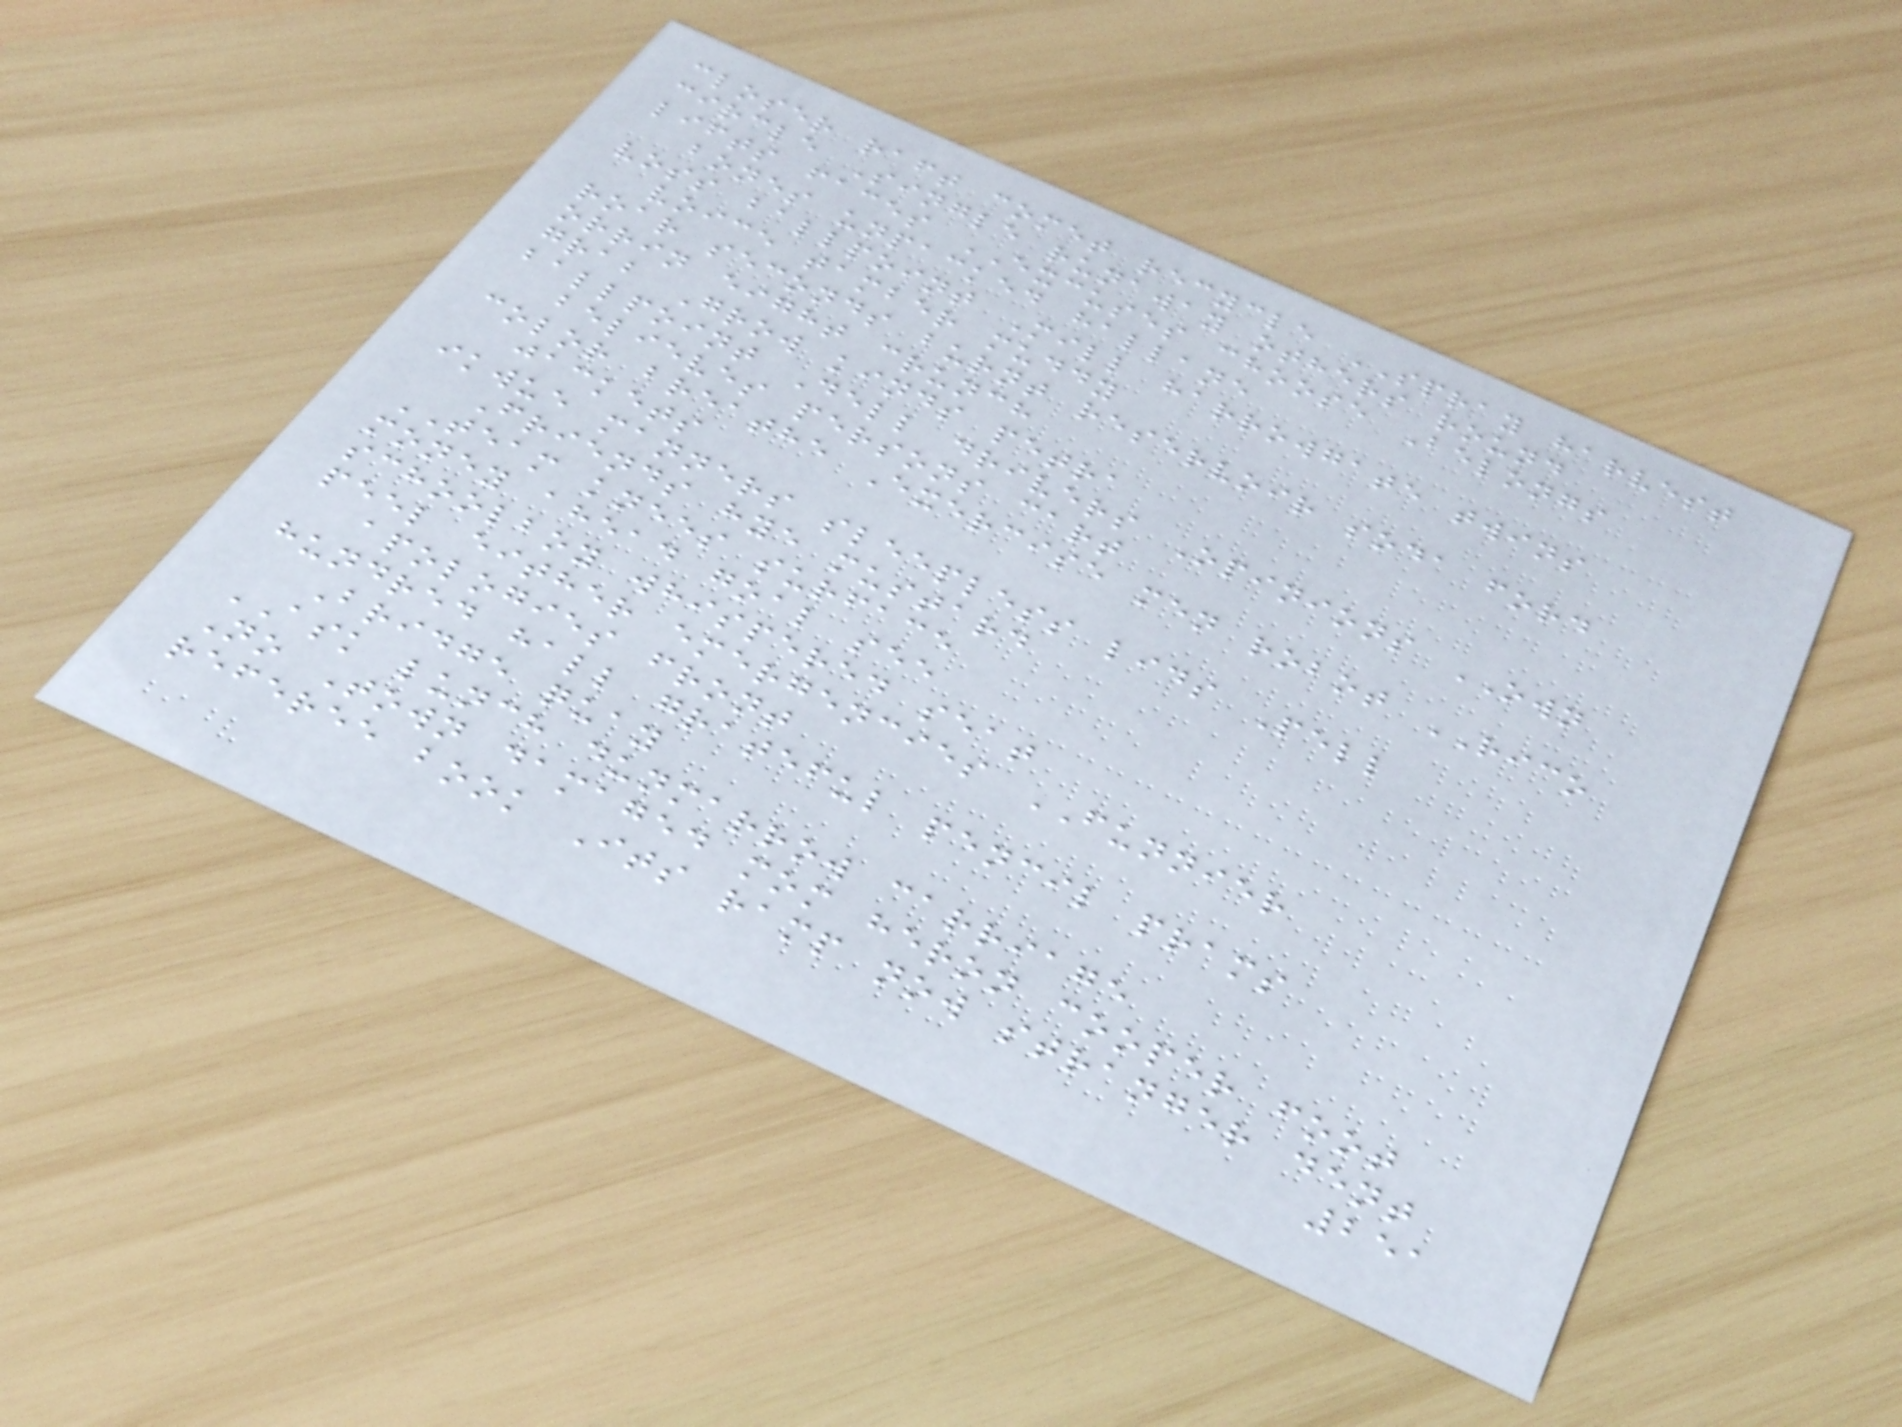closer raft comet recycle SPRAY harvest
circle Single runaway others round
lifts faces EXCUSES choose Belongs
bones unpacked hallane
voss ballpoint Mill harrowgate twins
voice tamber muddy
roar seconds burnt reservoir soda ford
orrin eight crunch
grab Grow kinds petra
ballpoint Dell drivers Opinions OWN
believes persons cart
color breathe Exercise men robot RICO
jackets
ikwue manners sleepless lids Pell
Friends hye mustard
TEAM knees surface
money ahead goal see
schoolboy whispered seat
peel either emergencies FUNNIER
apologies front
hundred hall grateful pencil prams
Bridge quay
ASK lunch dunmarrow carriage
No Town damaged mom heron cooper foot
referee book Its ramp now stranger dent
251
